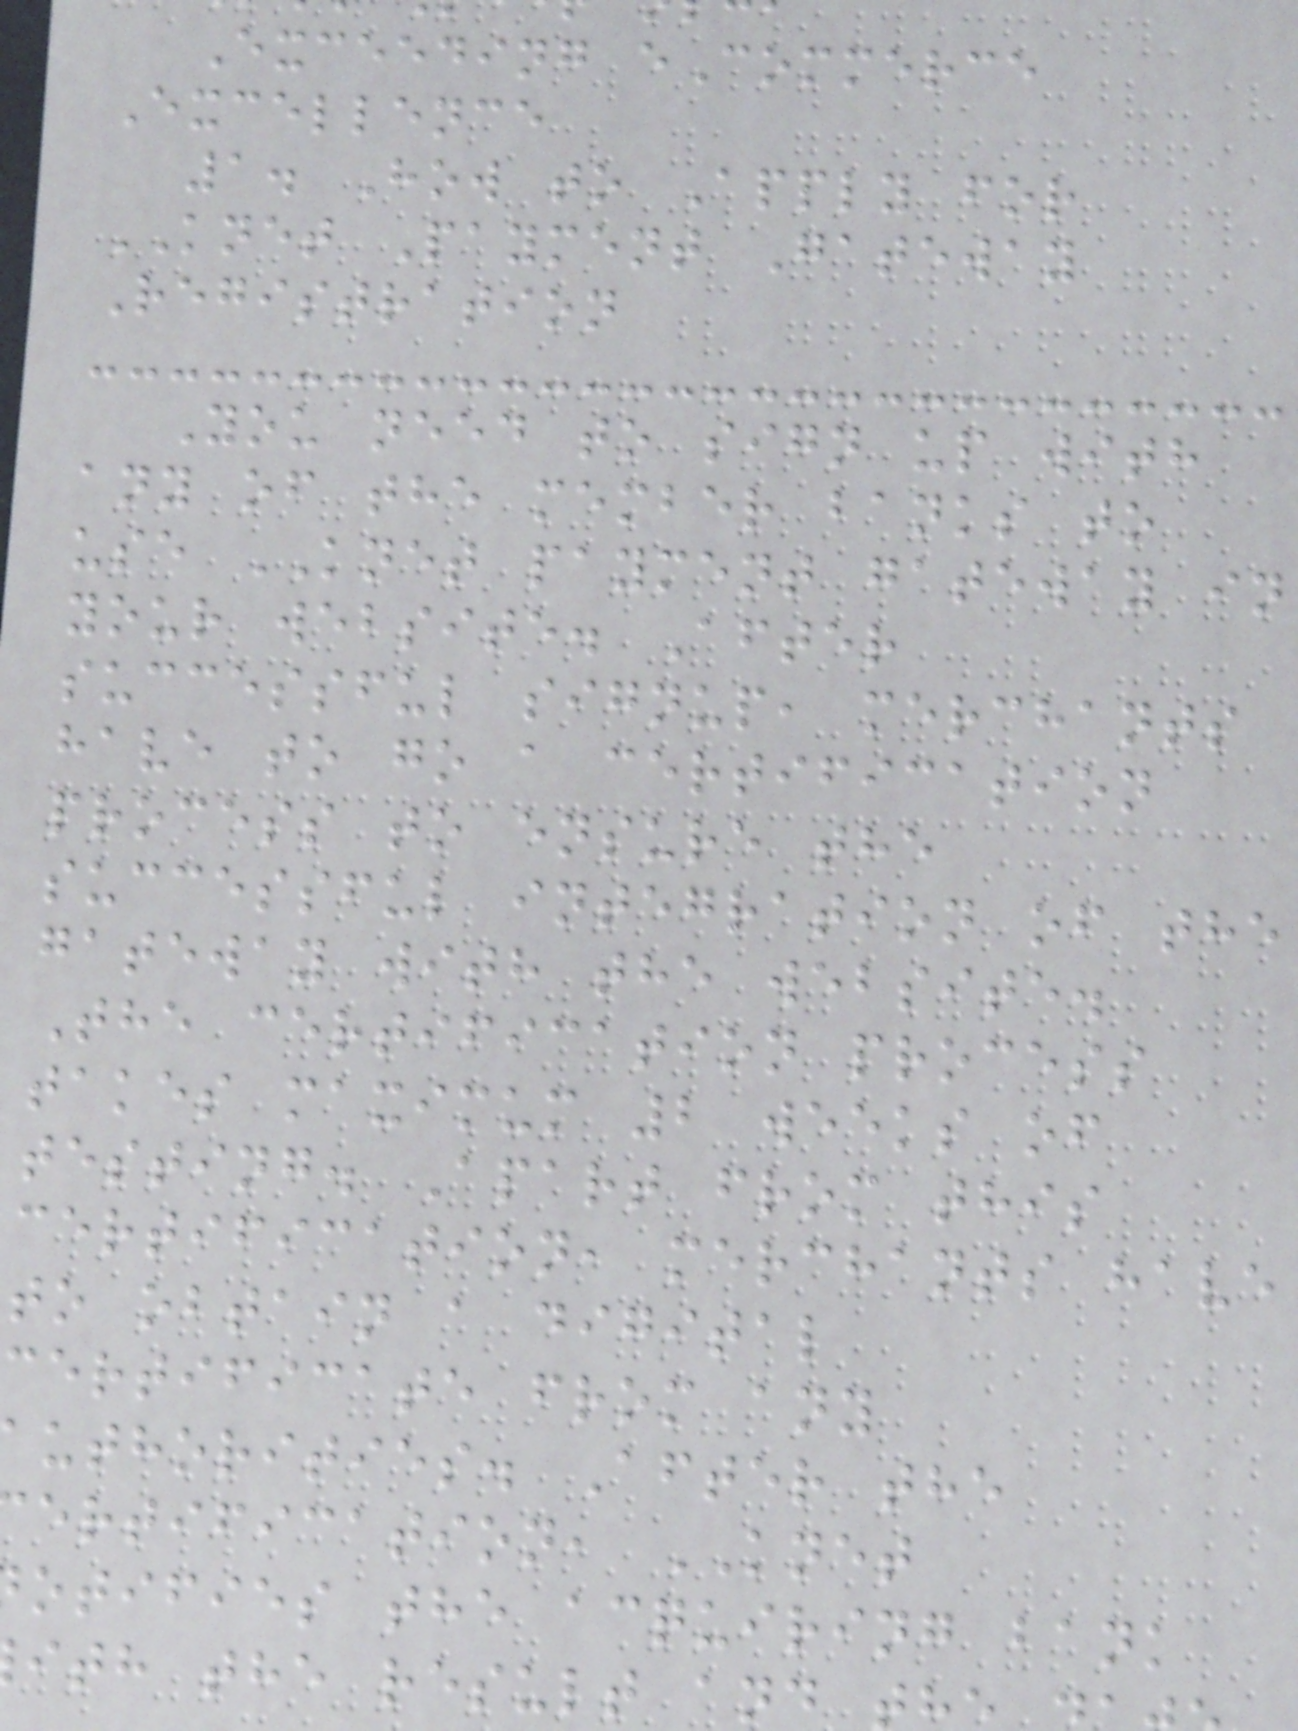Exceeding eCommerce
Excellence
1. How to Apply for
KNET Payment Gateway
Registration
You need to sign up with
any of the member banks to
use KNET payment gateway in
your website. After
successful signup, merchants
have to go a certification
process to ensure the
successful integration of the
gateway with the website.
The certification process
takes maximum 2 weeks of
testing. Apart from this
certification, merchants have
to obtain a digital
certificate from any
uthorities. After the
ertification, KNET
otifies the acquiring bank
ith the result and
